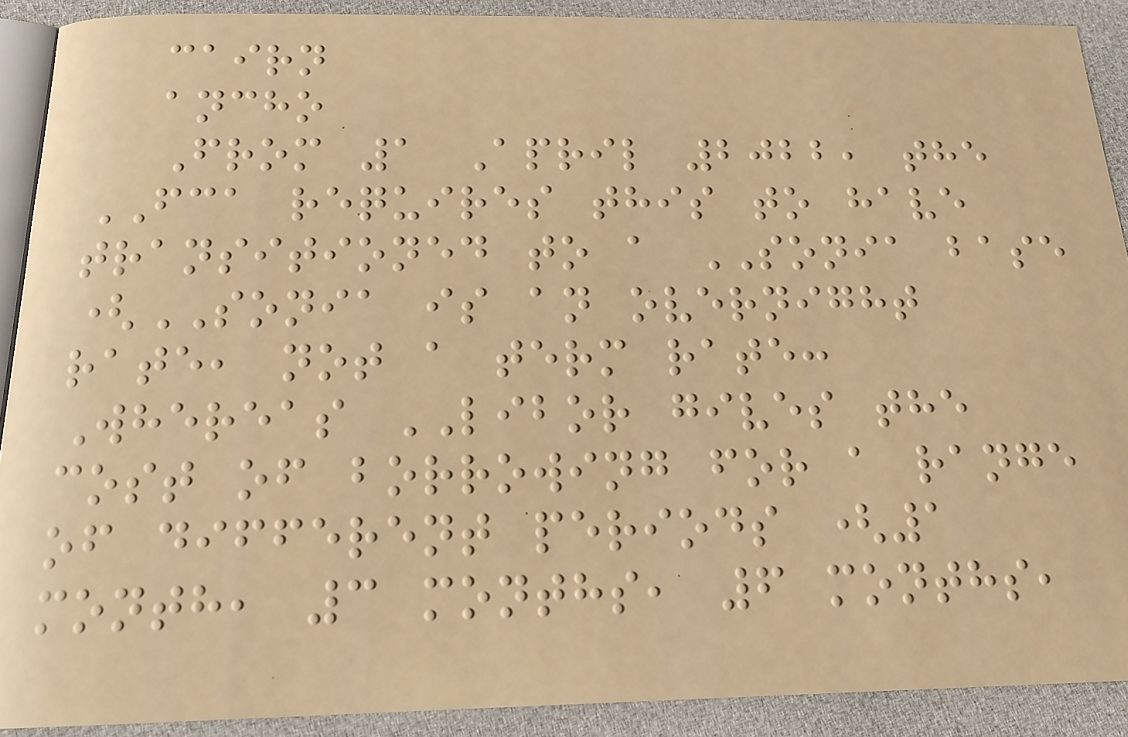cairn
ancho
From 1 April 2022, the
FCA requires this to have
transitioned to a SONIA base
(SONIA is an overnight
rate, not a term rate:
Whereas LIBOR gives the
cost of borrowing for a range
of different periods (1
month, 3 months, 6 months,
